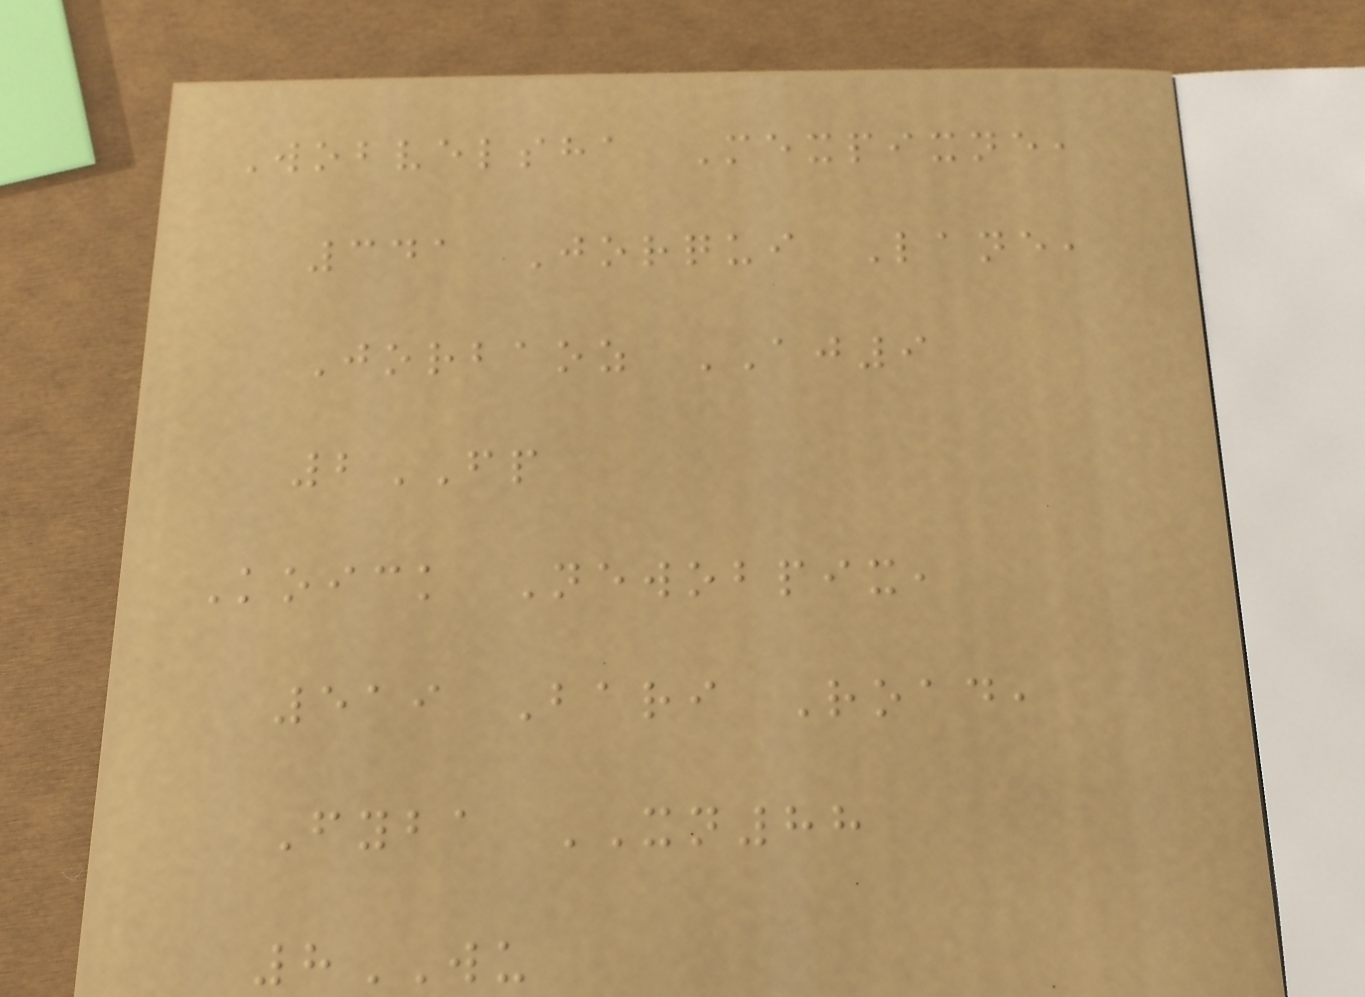Wobvelsha Mexpixne,
341 Jorqui Lane,
Jorbaoz AJ9
2FP
Koick Newobpix,
519 Bari Road,
Fyba XN88
8WU
